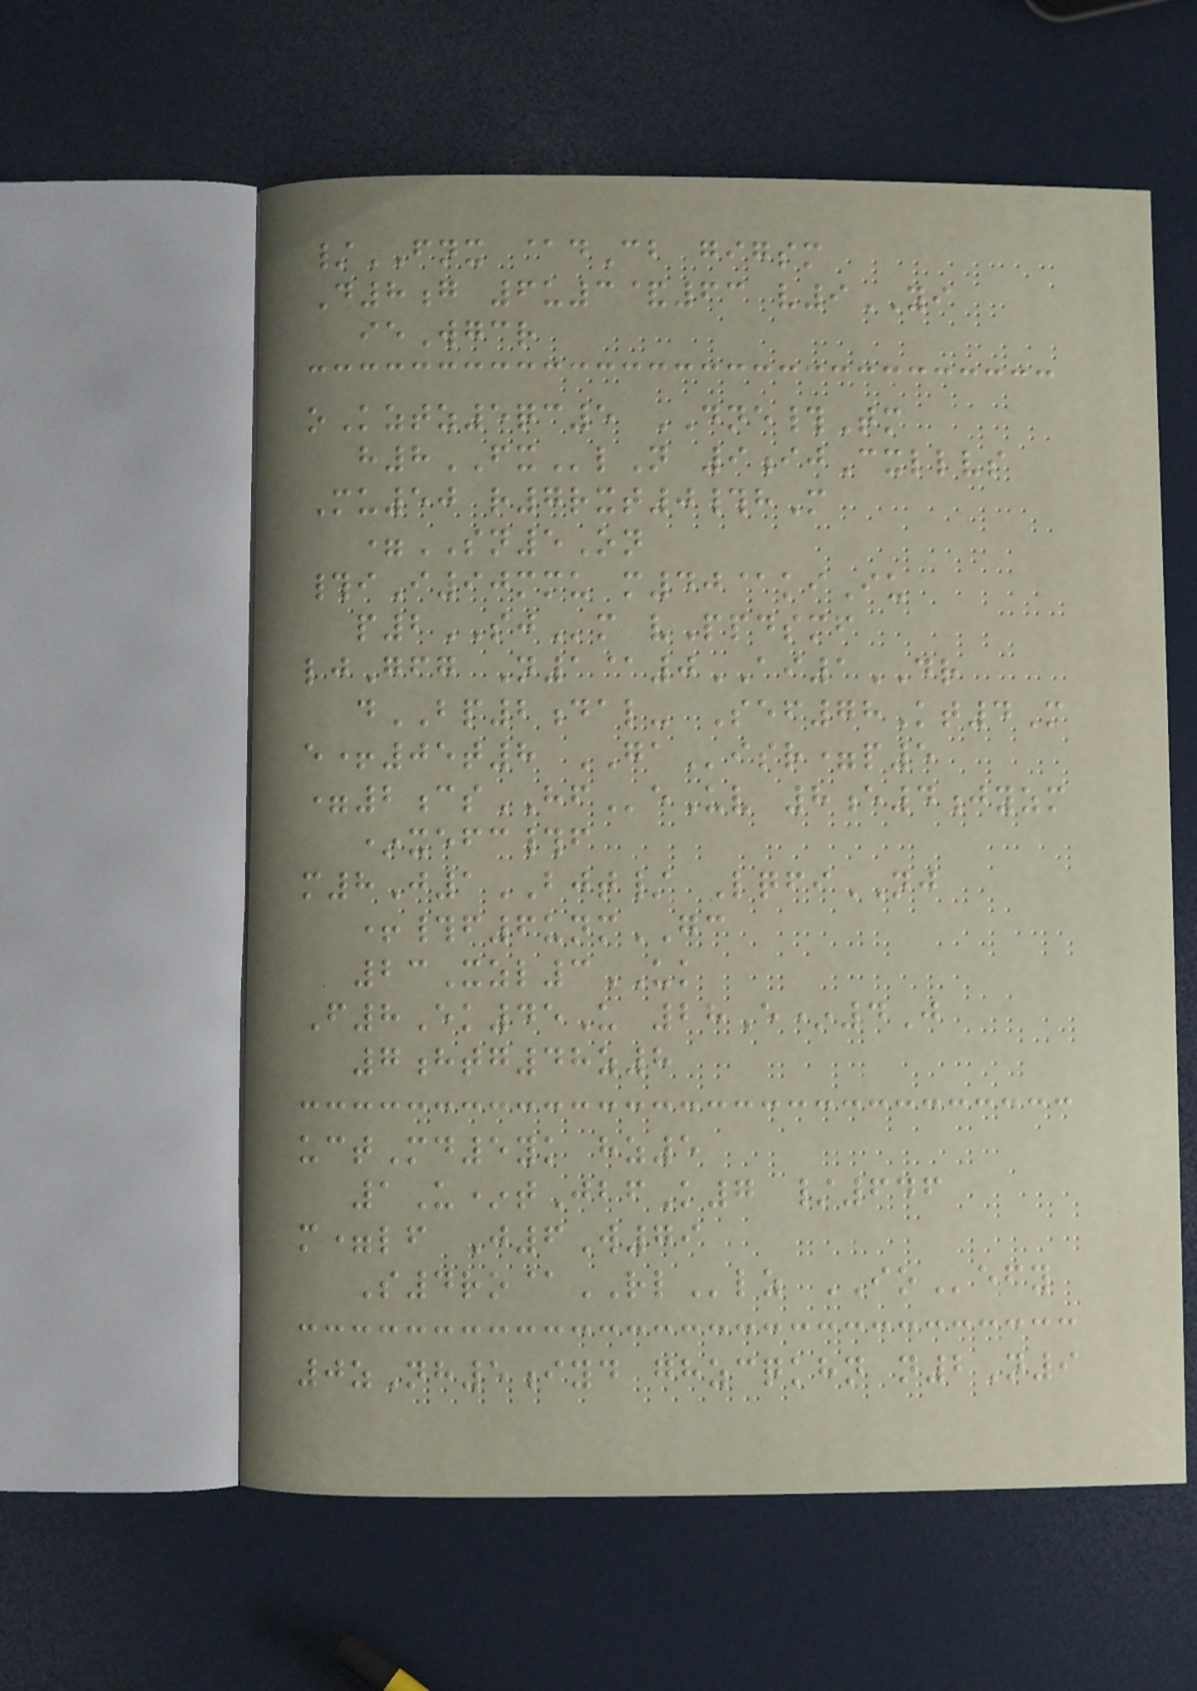/FNX @dCb gigsm
D8g 6u3&63 v9YI
ieWgcr
oKztz5qc5 DNE#Tm
h8FXlN 9ijCxllvs
Mu50 r7rxt0#hM
=SN5On
#iI90mmu m40@kiIu
p2SJm vPpdsmf
ljGfg N1@0AI1DR
dBP2dal- Sef78Kt4M
e+05t8 GAisr=p5
=2csHFeUv 8e4jyzm
*xefc#f
m8J1BJT/ LqfiNJ
+#f6unmGC
23Xzl3UK
F8Ek45U 28E*4J
7htg48z8
uctMd5yk hz5
1U*tJbfK7 /646
m=lf J6W79
S4ro@RLlz IOefy
0zNh5iyd ghzcqkhn n2N9
